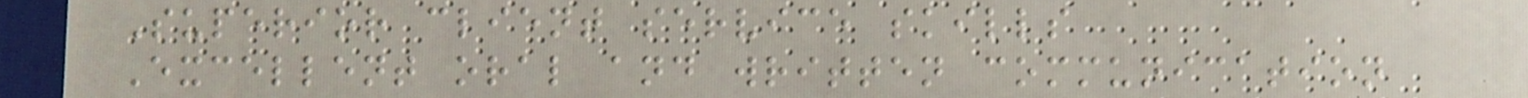Superior client service skills
Excellent oral and written communication
